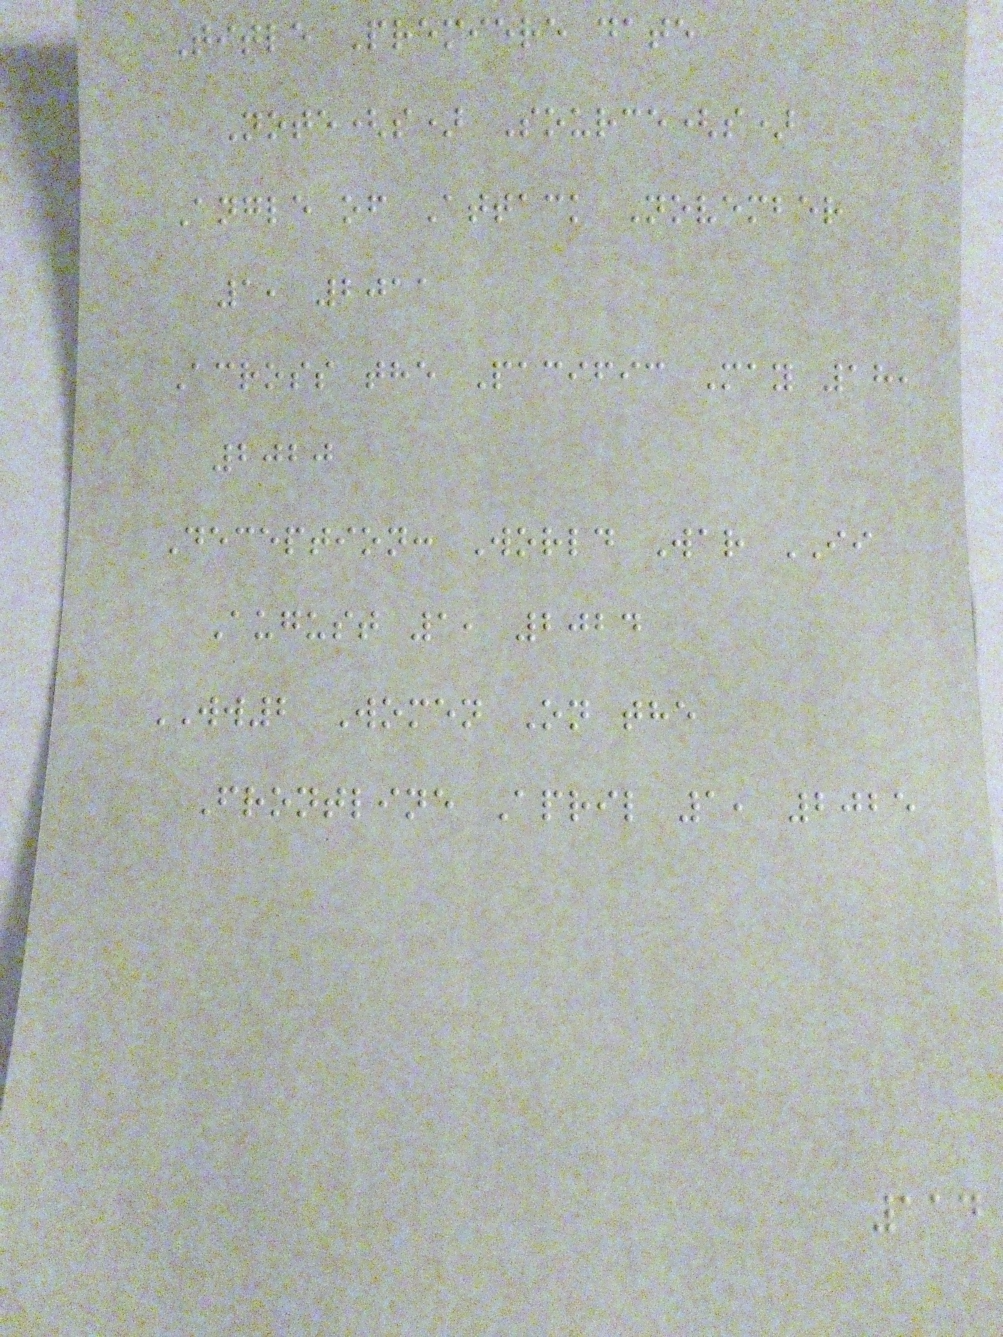Title Premiere date
Note(s) Source(s)
Angle of Attack November
1, 2011
Across the Pacific May 18,
2020
Deception: World War II
August 1, 2024
WW2 Women On the
Frontline April 1, 2025
114
